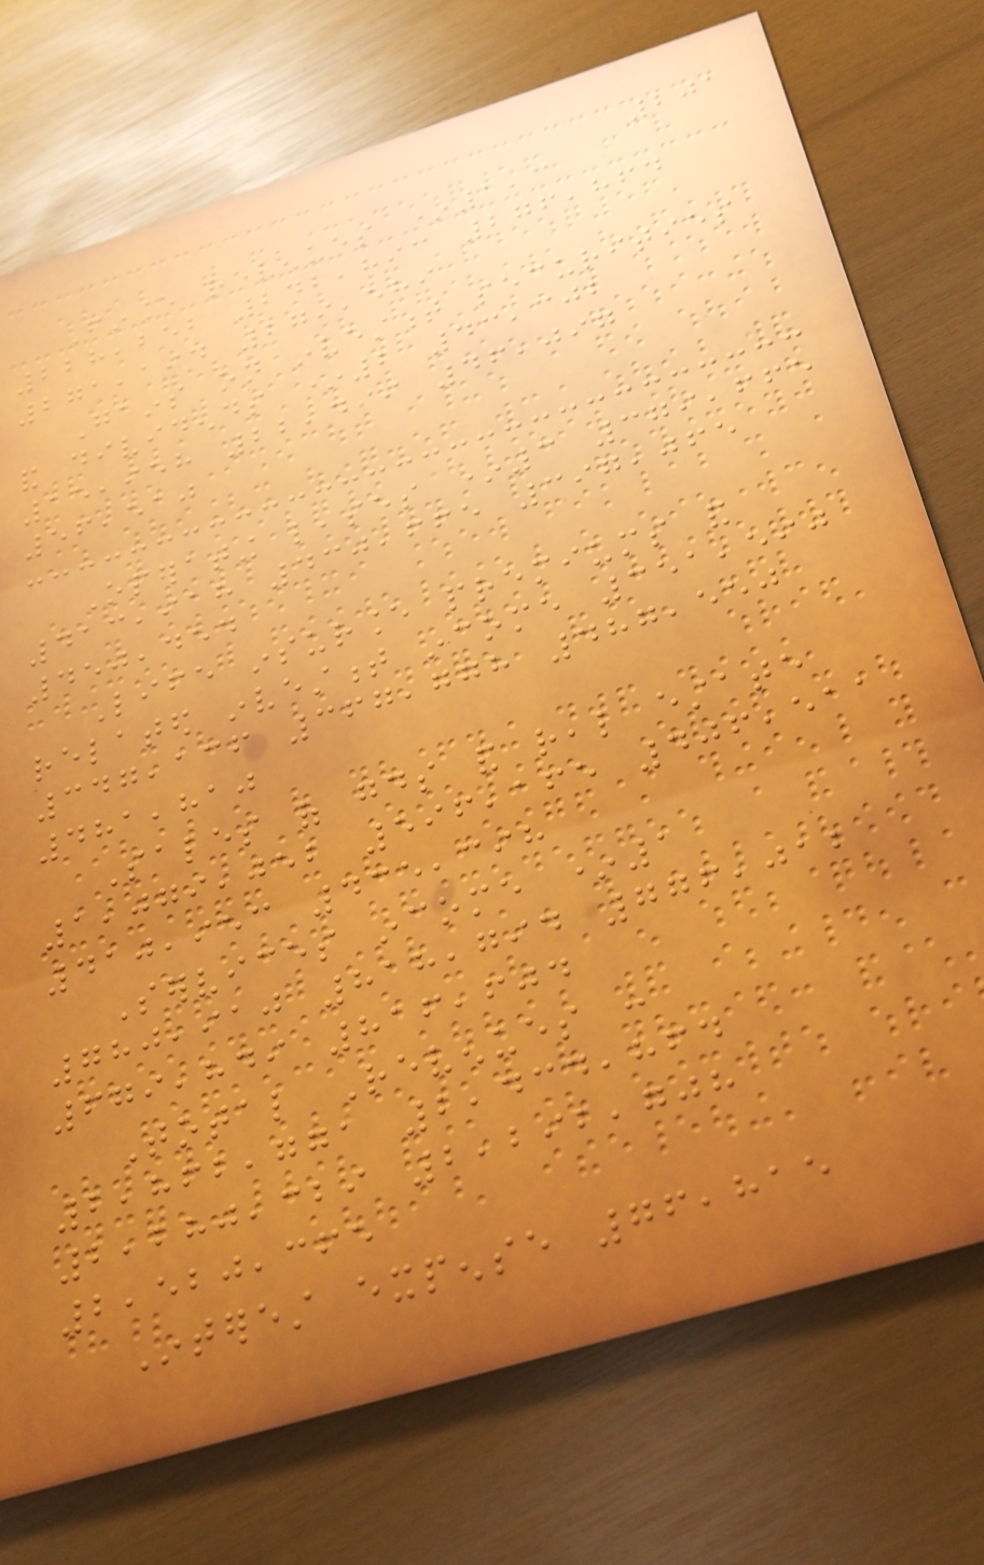201
Finance revenues *1,3
228,252 242,893 276,864
271,194 279,589
Gains on investment securities
and dividends *2 43,302
15,958 22,499 46,097
56,510
Operating leases *3 379,665
413,918 430,665 397,065
450,454
Life insurance premiums and
related investment income 351,590
347,136 367,778 487,550
481,810
Sales of goods and real estate
1,079,052 596,165 406,511
410,953 435,398
Services income *1
780,910 818,794 776,012
679,849 816,604
Total Revenues :
2,862,771 2,434,864
2,280,329 2,292,708
2,520,365
Interest expense 76,815
